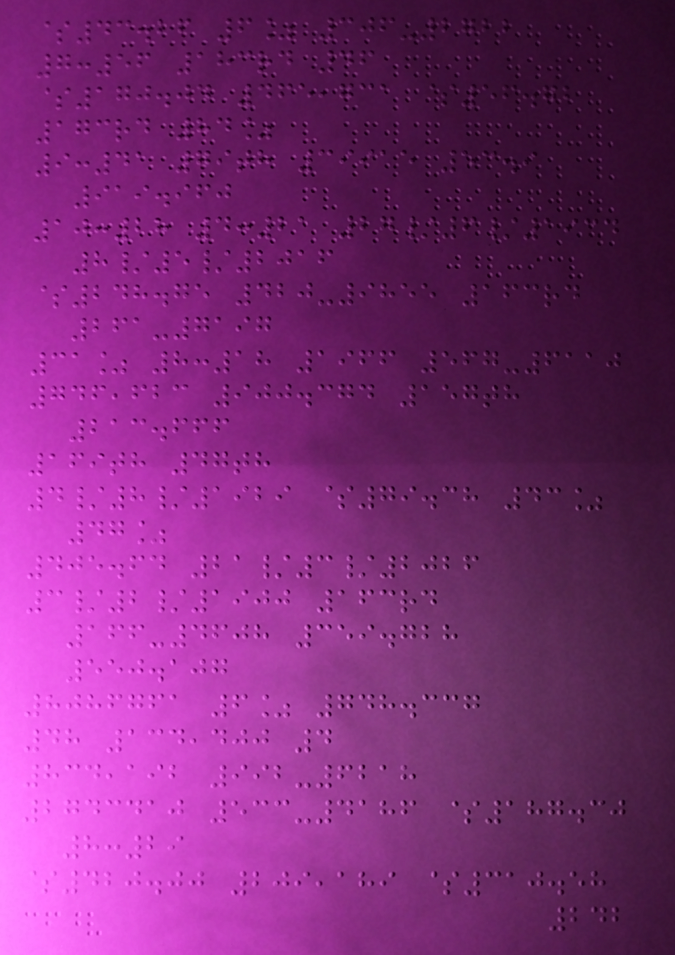$43.26 6% 306-2722
7:56 183rd 46
$170.04 465,731 $56.72
173rd 84%
9:41 79th 39915 53.9
919.960
10:28 4:21 27/6/1934
8/5/2016
$248.75 420-9855 163rd
261-7197
31% 8:18 1966 567-6110
746,623 900.374 157th
213.666
169th 47th
4/8/1929 $79.38 43%
47%
405.64 21/3/2026
3/2/1900 163rd
166-4608 359.728
550.107
8086761 6% 748.337
48 134,400 4
834,192 992-6218
2743410 533-4186 $187.30
8:29
$420.00 209,189 $310.58
242
